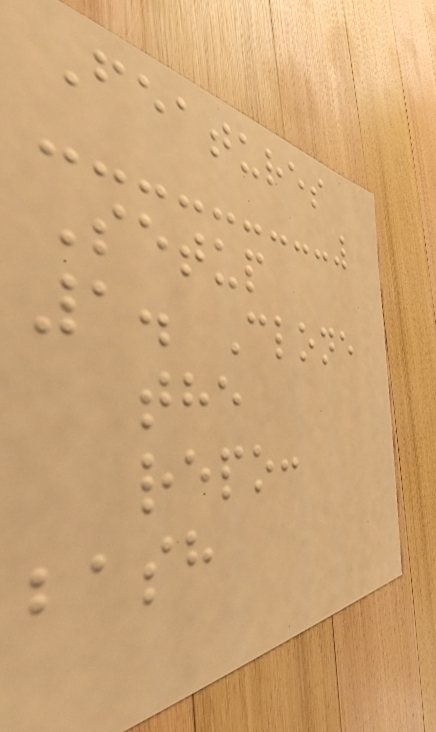Features
Setup
1. Clone
the
repo:
bash
